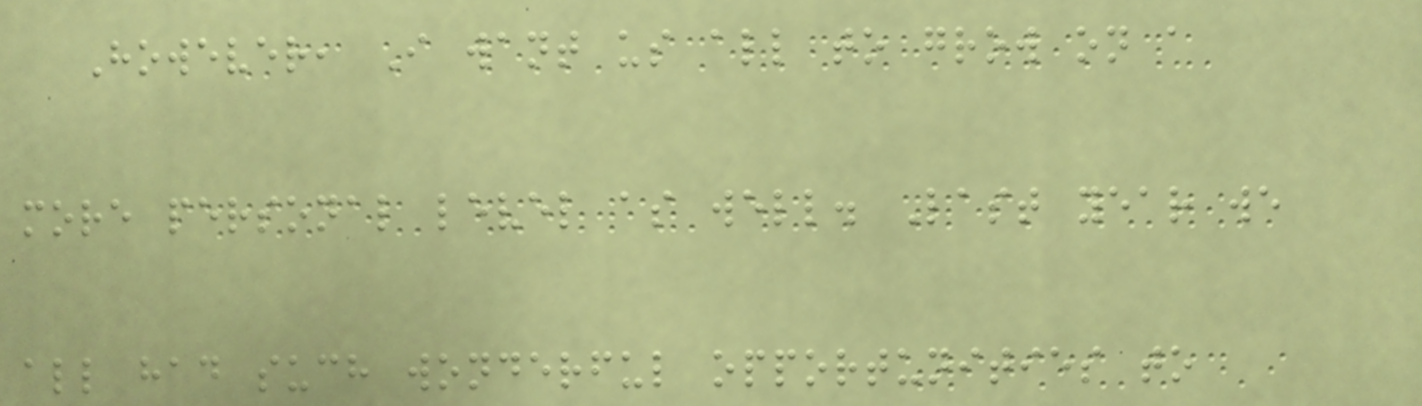However, I want us all to grow on a
more personal level as well. Last year we
all had such wonderful opportunities to
